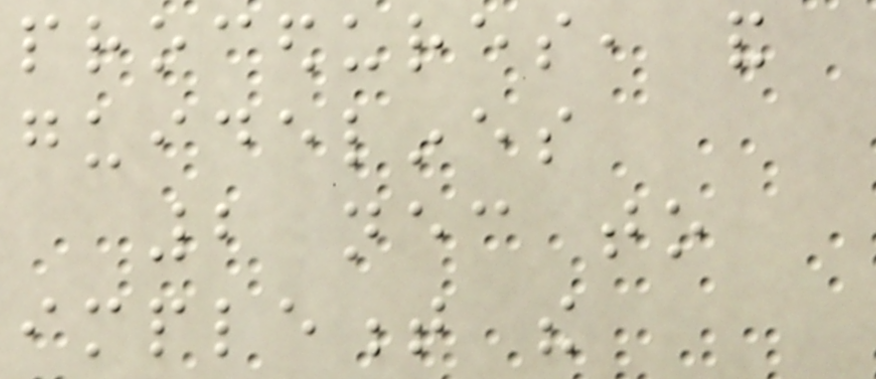procedures, and
guidelines
2 necessary to
implement the
